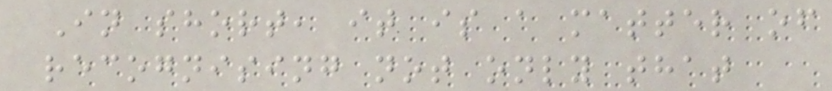In short, it is a matter of
recognising not only that
